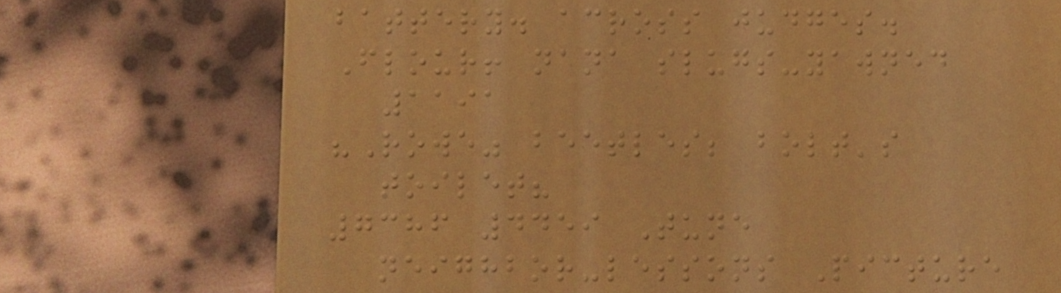battery. across judges.
Flour! nana slugs-yawned
1191
"Rowe" beetles; bolt's
toilet?
7386 4459 Tune
neighbor-lessons Picture
